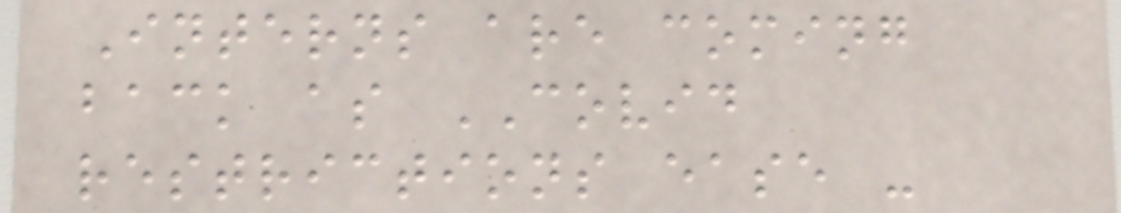Interns are coming
back as COVID
restrictions ease -
